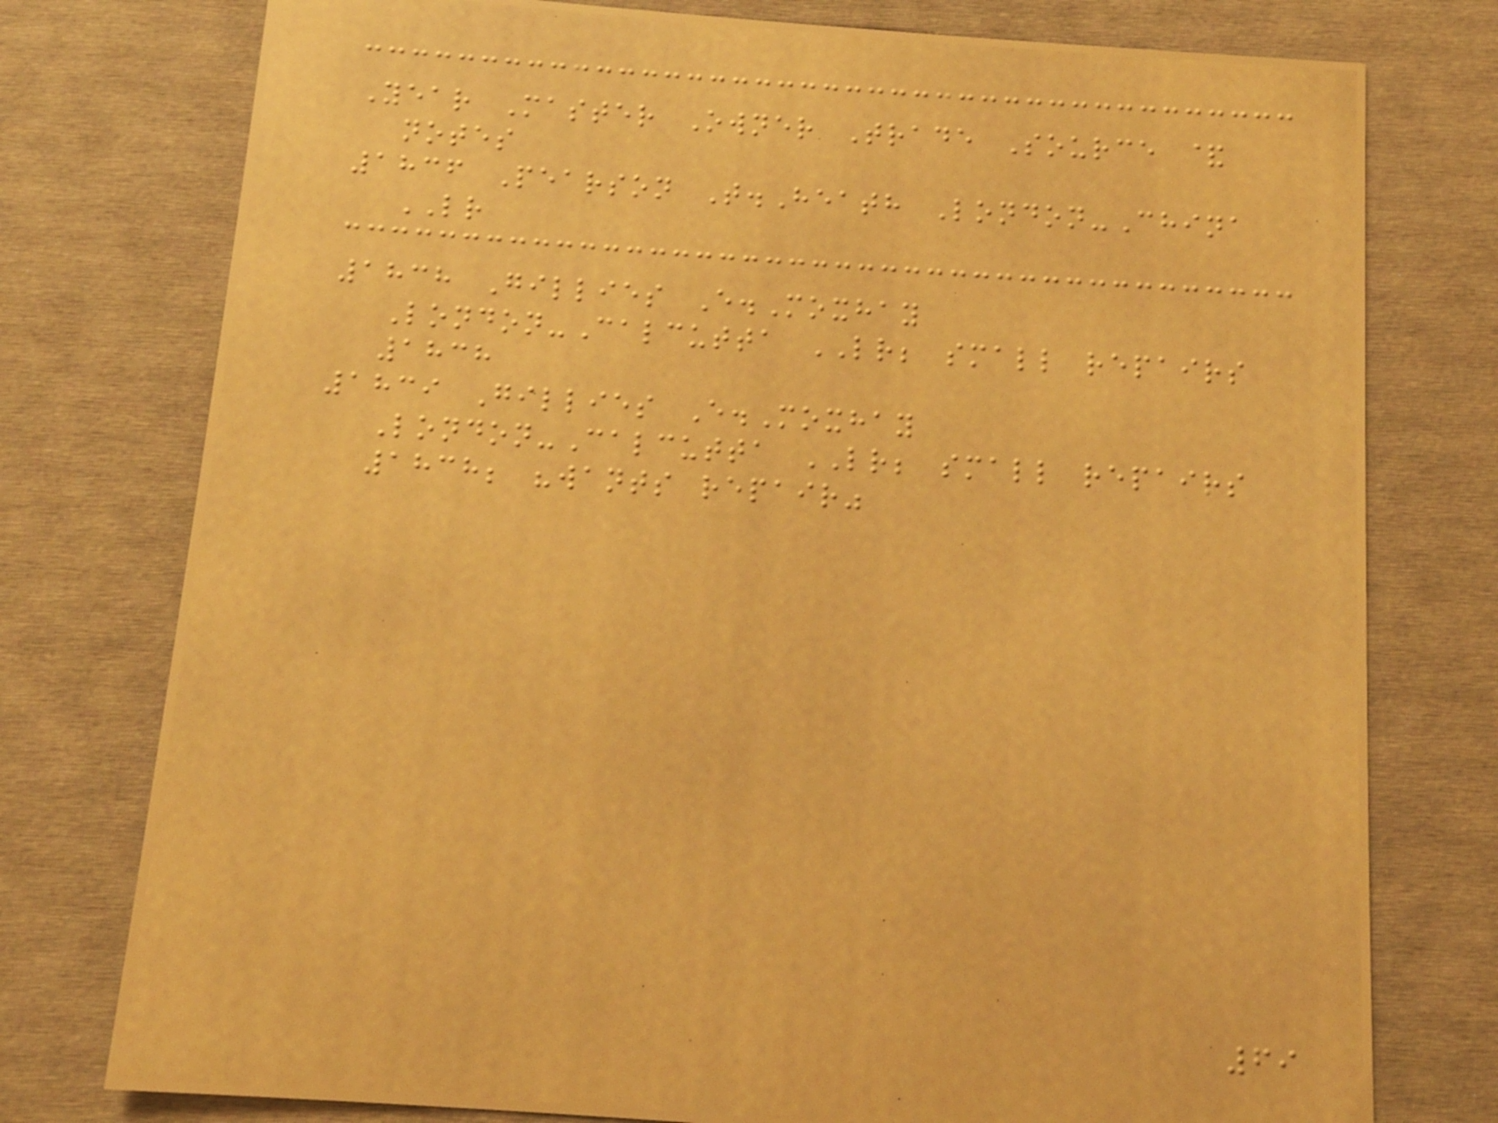Year Master Owner Trade Source &
notes
1836 Pearson T.Heath London-China
LR
1838 Gillies E.Moxhay
London-Calcutta LR; small repairs
1838
1839 Gillies E.Moxhay
London-Calcutta LR; small repairs
1838; "wants repair"
69
